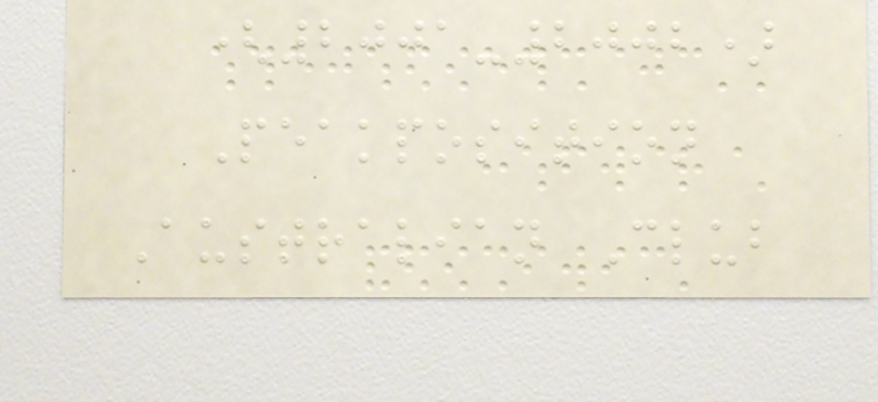(2001-2002)
Peakposition
Australian Club
